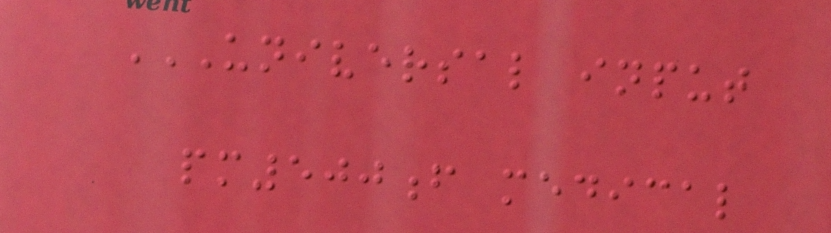UNIVERSAL INPUT
PM500F MEDICAL
